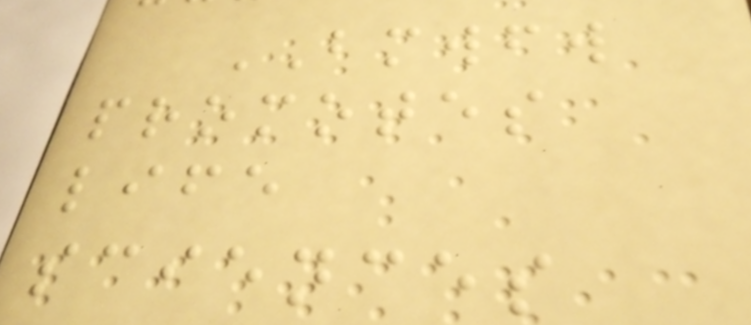BMWFW
promotes
life
sciences
